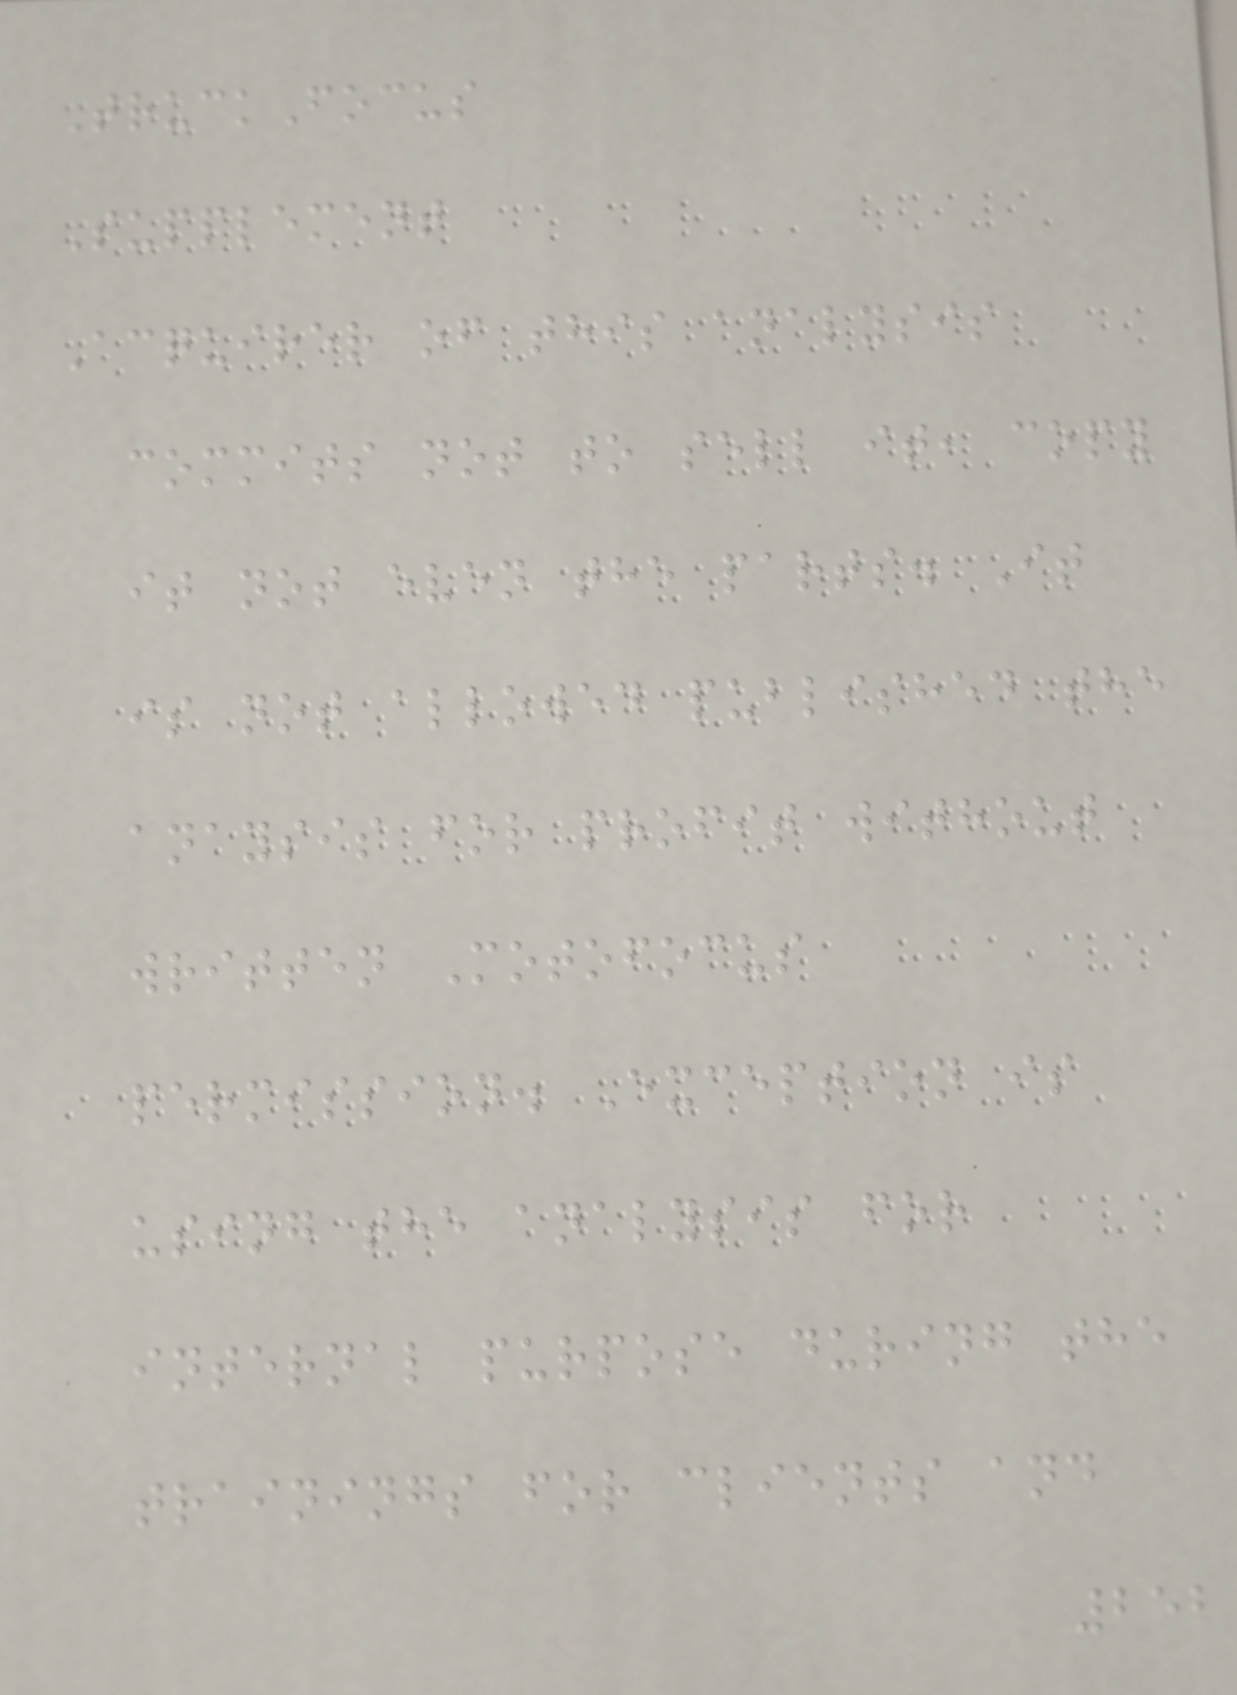TruckFocus
Supplement
Acquirer of this analysis
commits not to sell it, copy
it not even the parts. It
is not allowed published the
anaysis for profit without
written Motofocus
permission. Exception is
using the analysis for
internal purpose during the
trainings for clients and
252
